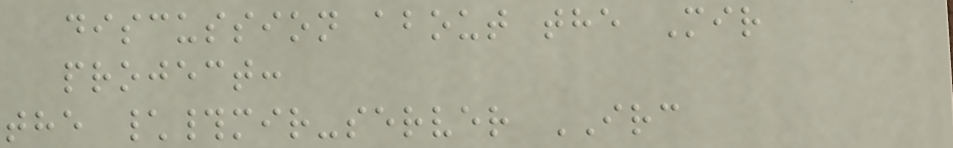discussion about the Mir
project:
the \#mir-server IRC
